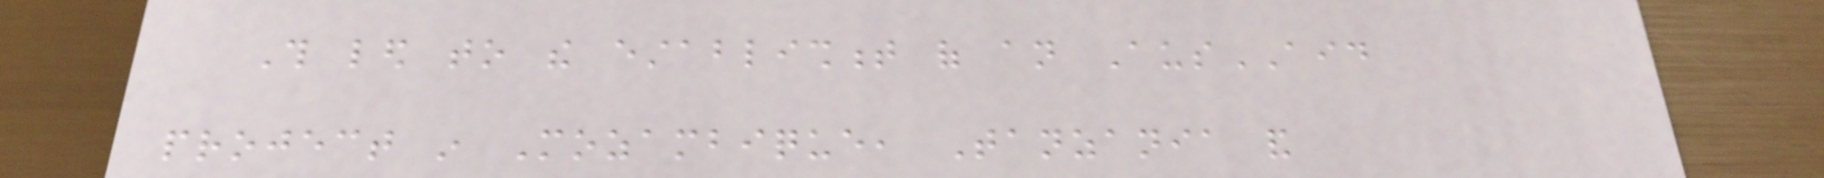This led to the establishment of an AusAID
project in Mozambique, Tanzania and
